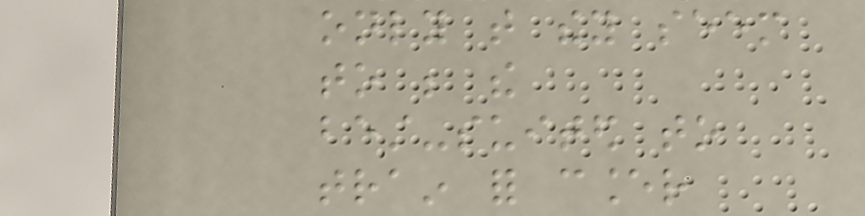only that they seem
to be the
best-suited to
train for cancer
